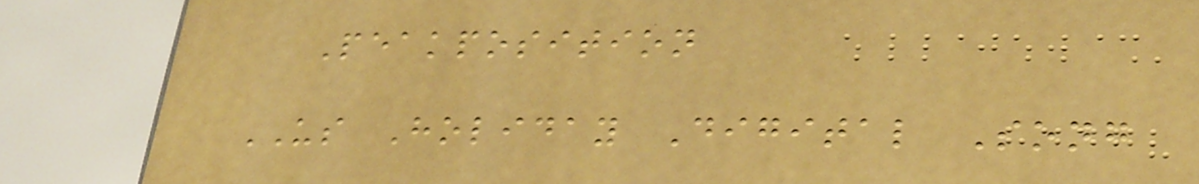Peakposition
US Holiday Digital Song
